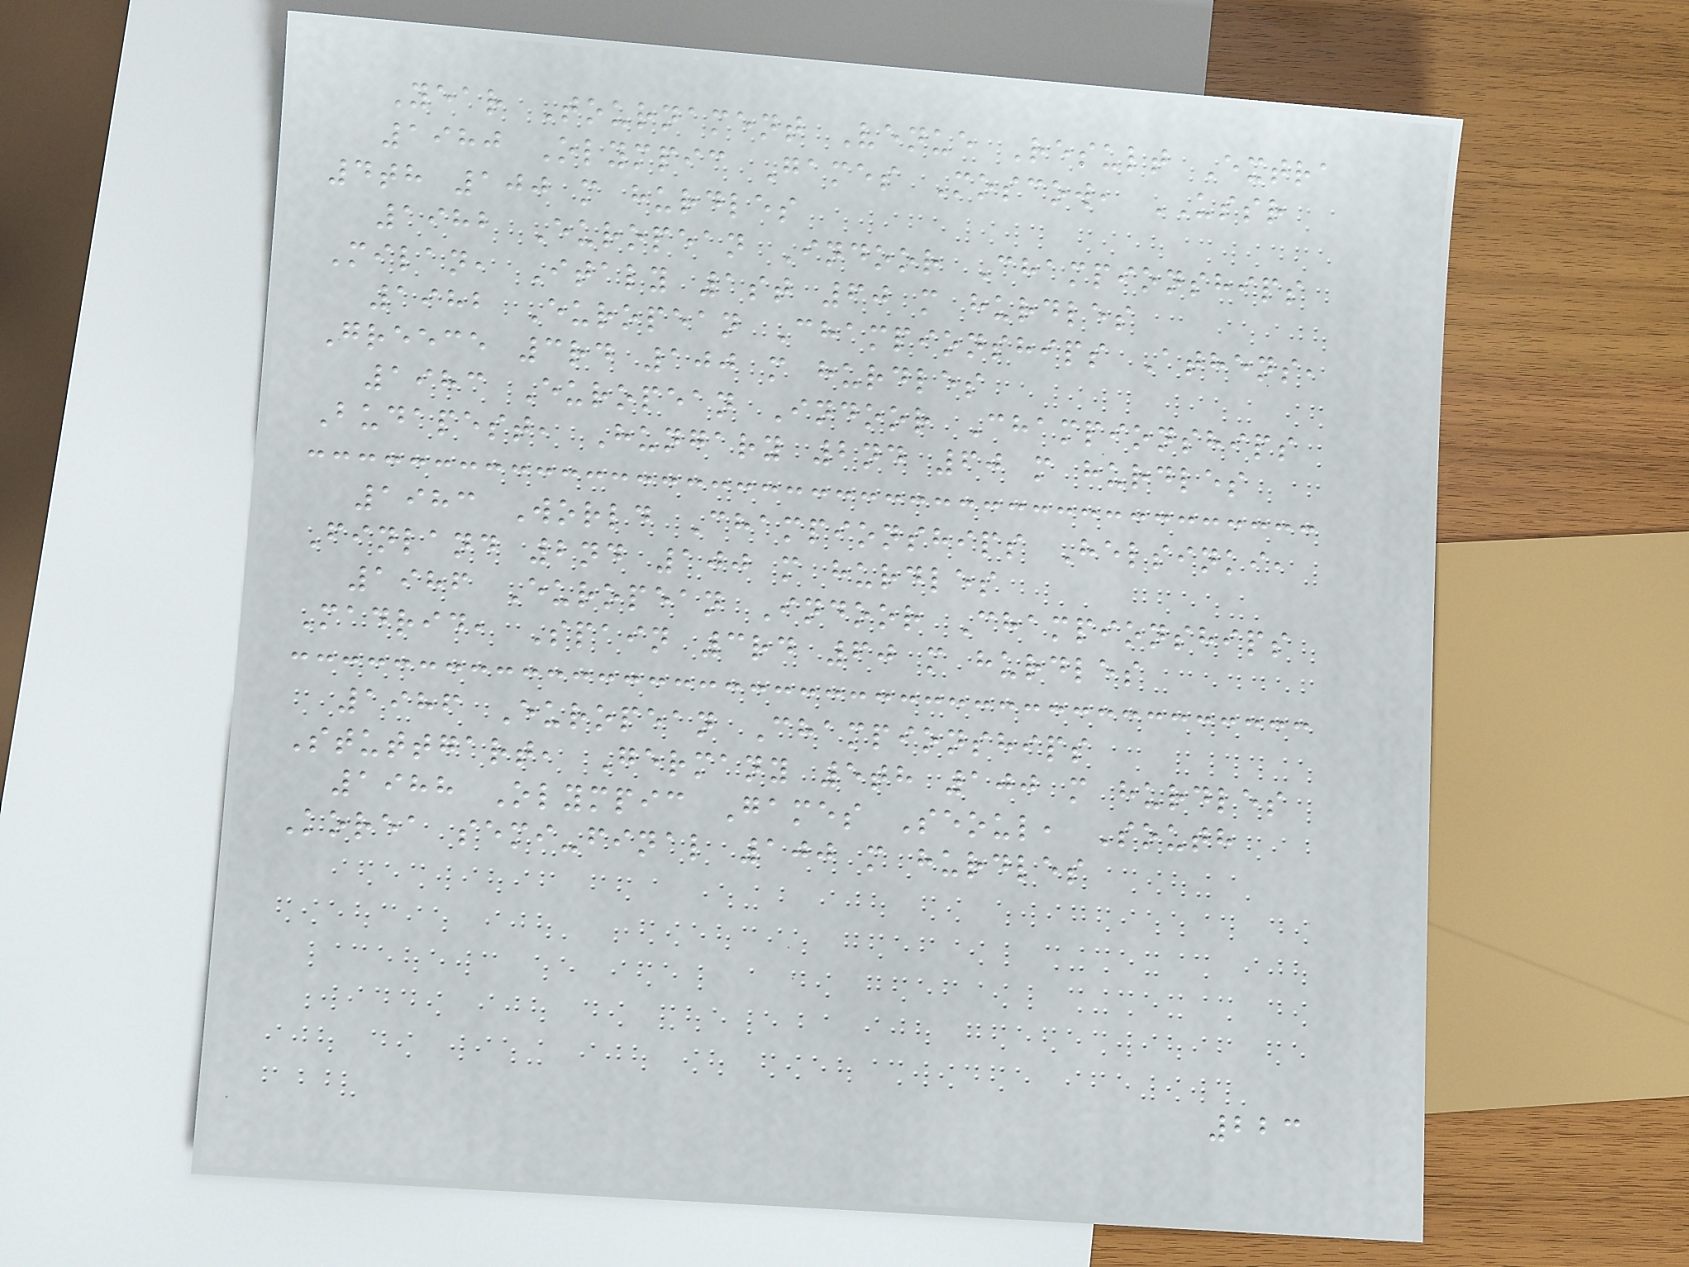Year Tournament Venue Result Extra
1980 Olympic Games Moscow, USSR
4th 100 m hurdles
1982 European Indoor Championships
Milan, Italy 1st 60 m hurdles
1982 European Championships Athens,
Greece 3rd 100 m hurdles
1983 European Indoor Championships
Budapest, Hungary 2nd 60 m hurdles
1983 World Championships Helsinki,
Finland 2nd 100 m hurdles
1986 European Indoor Championships
Madrid, Spain 3rd 60 m hurdles
1986 European Championships
Stuttgart, Germany 5th 100 m hurdles
1988 Olympic Games Seoul, South
Korea semi-final 100 m hurdles
223
